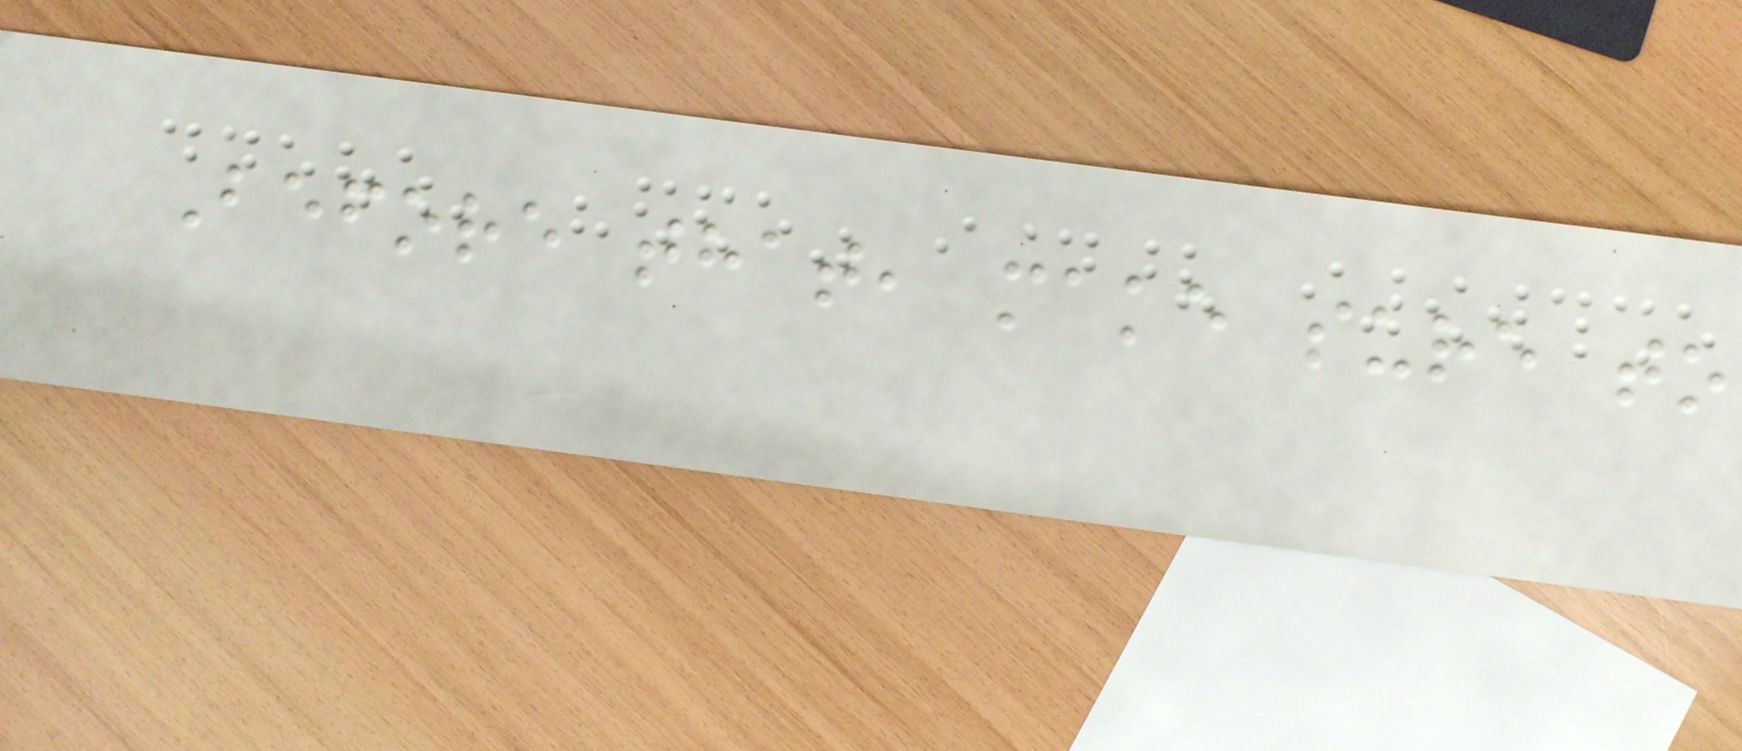Before that, make sure to
